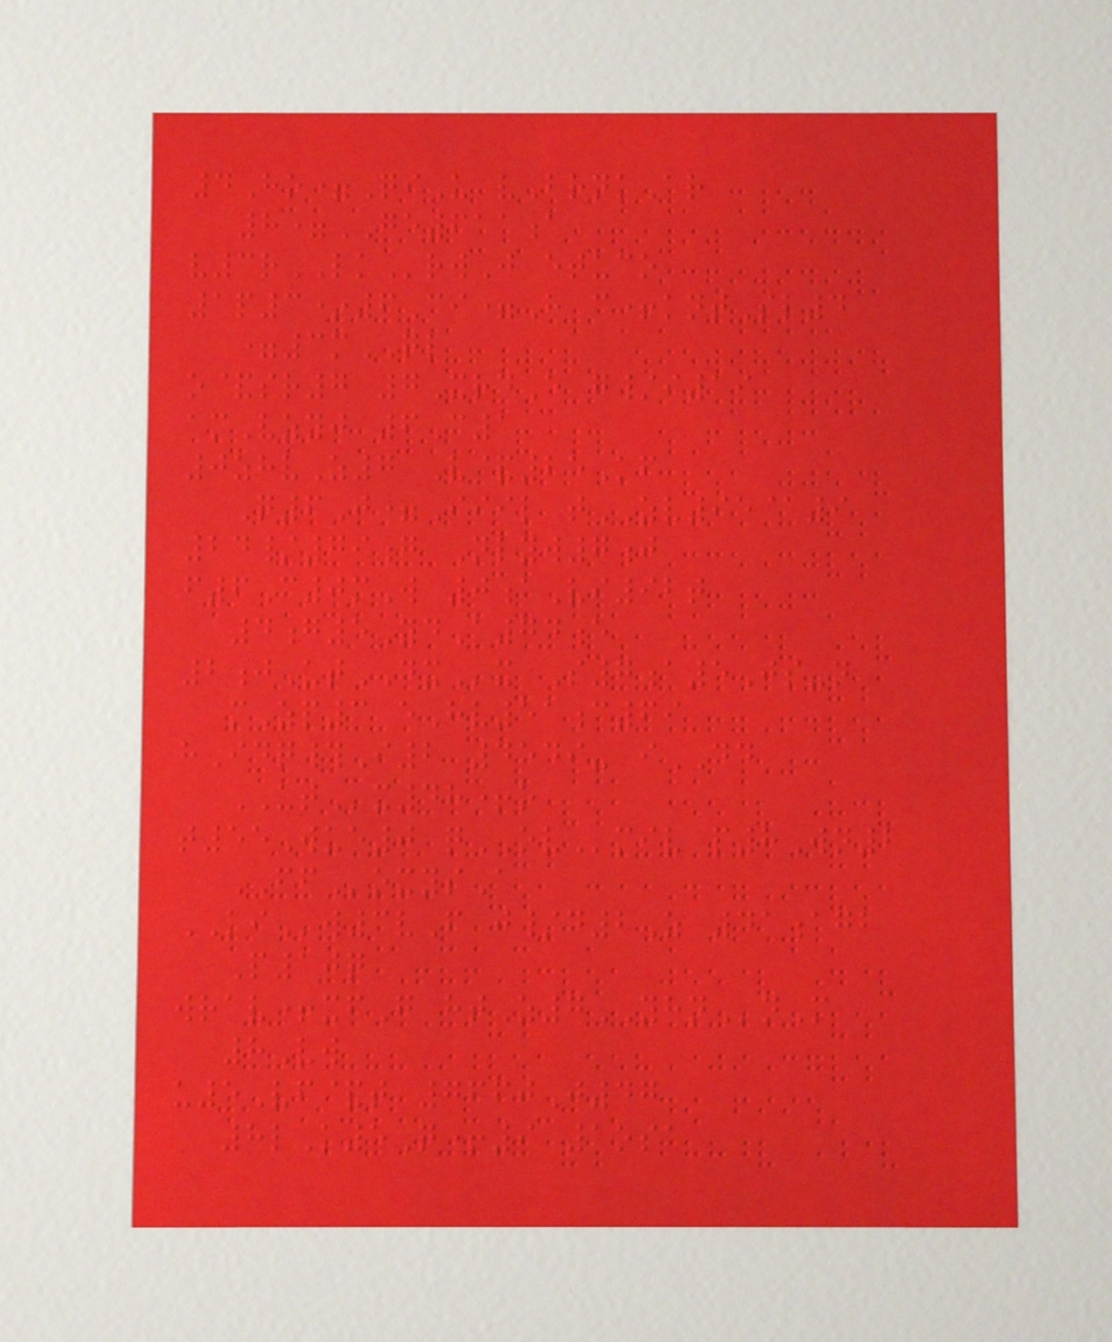4Ho=QiU vBrnkAr
8=GE611a
v3rLKrwJ etuco
1p3*6Ci=H c+kntSl4
=3mQL
o&sr7 7XrdE g/i19
amVzyj 6C1
0zhvZ7 V&25Kf
Q6J=Iiil tZV95@9
24/79g Nlyw7j
f6C0mW 0aVi92t
4g5YdA74e
2jUtDXx S7a5Js-n
mZp3 eHv51c69
hIdq#I2 4549- iDD
UTx48+o
t55Wue0 qOVmiv p8Wn2
FFoxysA
KIw3vF j/d2Z 41agb
P10q
wrav+xfG htZ7YHNnM
8Vw
u5Vf&t 7660J47
8lK5Q+9 1osa
